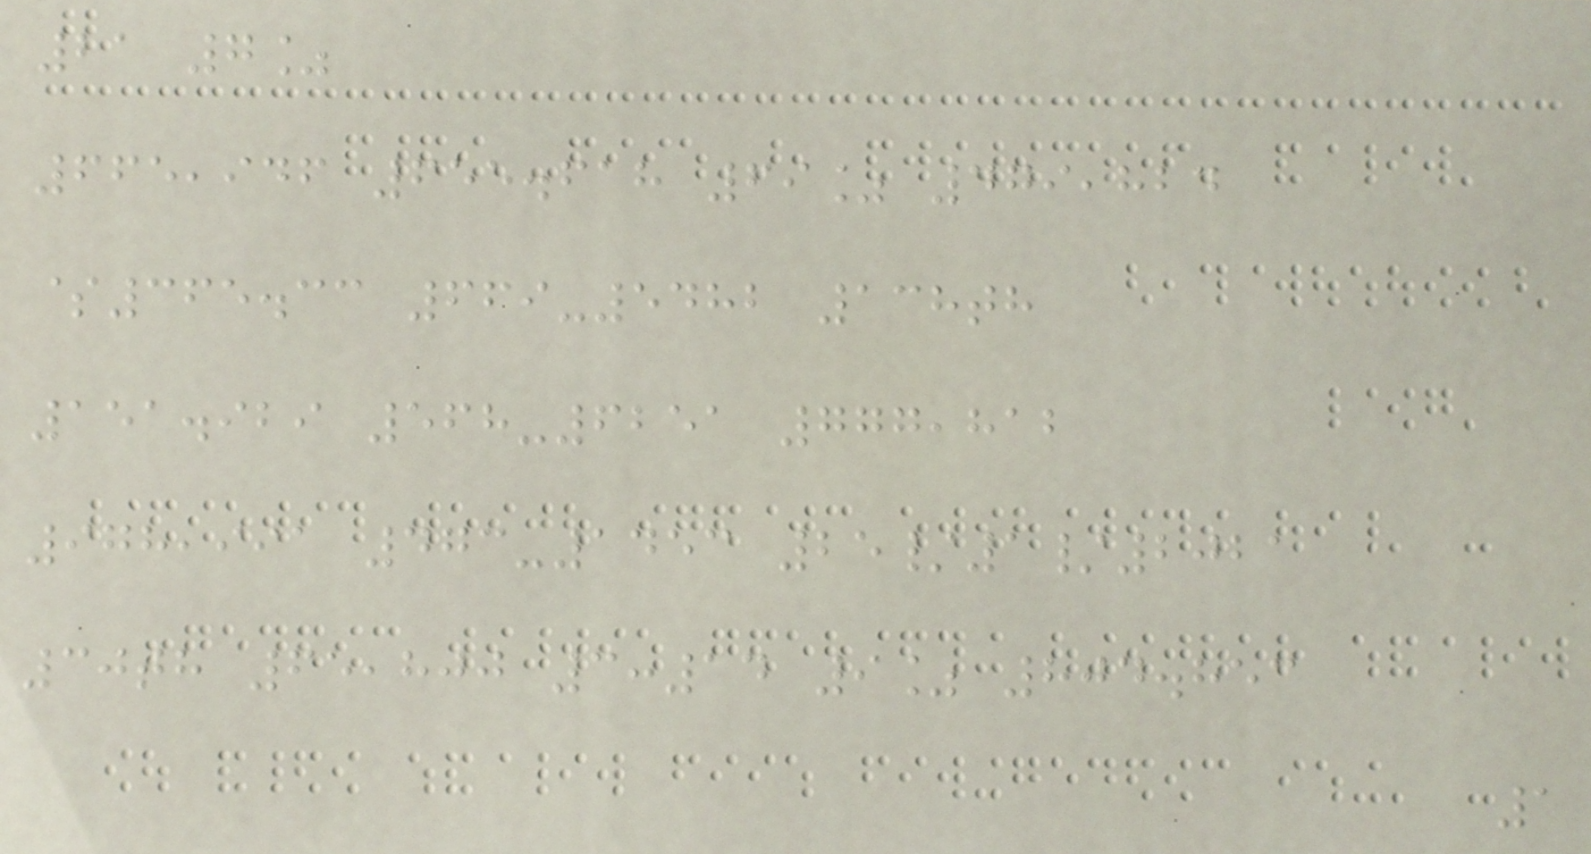21 7%
665,946 655.618 69% 479,824
$365.33 669-5482 138th
151.929 568-6251 777,812
978,991 473-1453 25/1/2021
30th 65,800 3:14 9% 804.853
1
